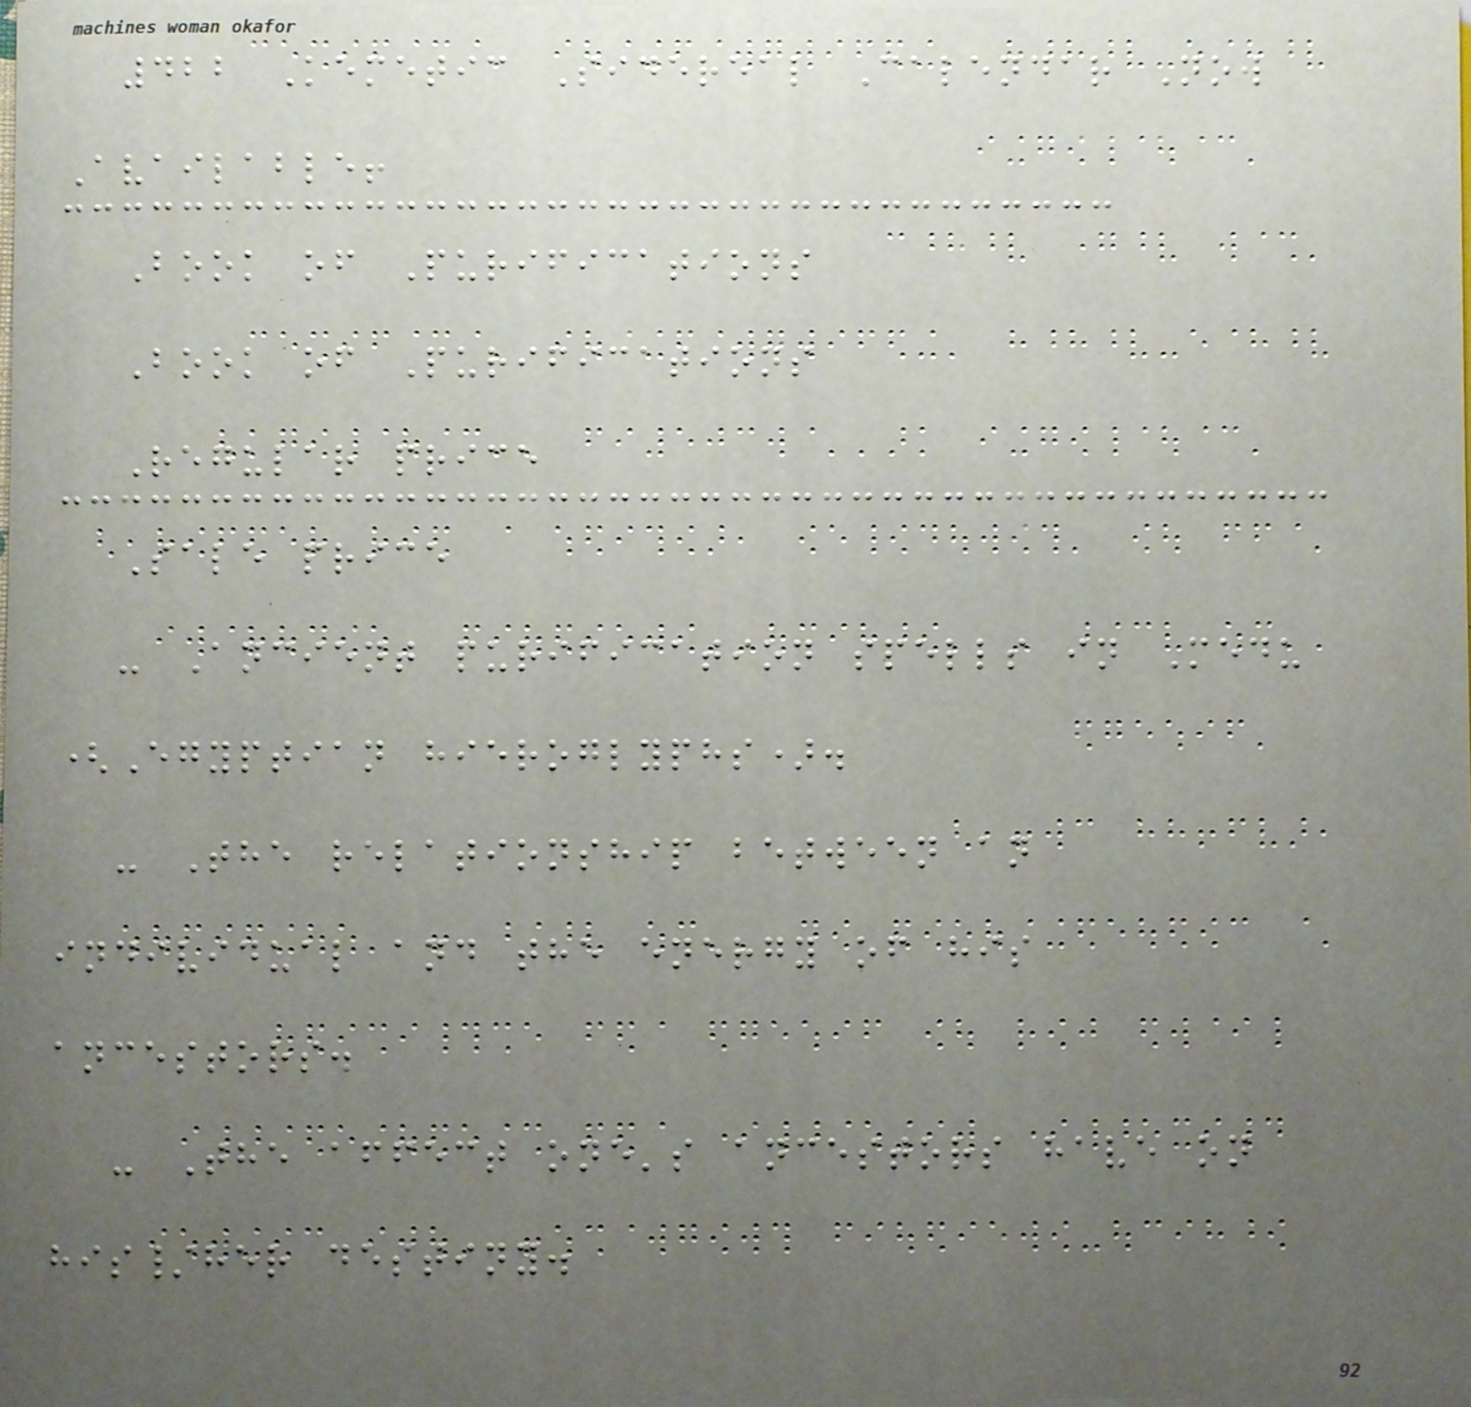422 Kemetic Sidereal Calendar Now
Available!
Book of Purifications
Book of Purifications
Regular price
Sale price
- Ancient purification spells in Medu
(Egyptian hieroglyphs).
- The relationship between an
individual and the energy of his
ancestors.
- The affect one's ancestors have on
his/her destiny.
